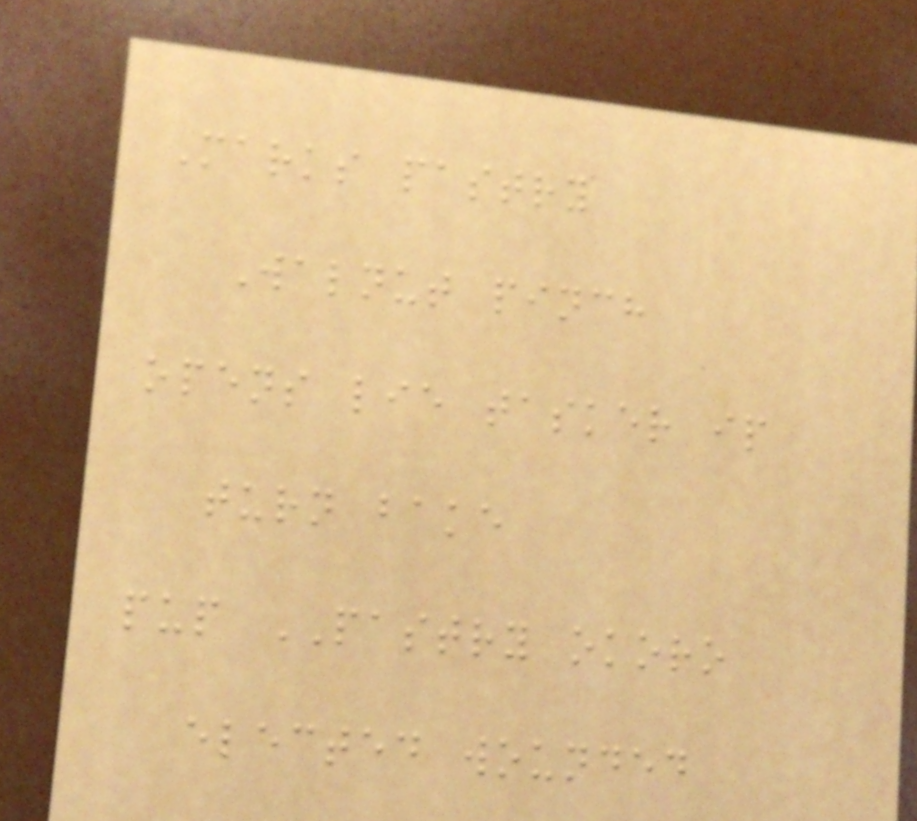Marks pastry
Walnut pinch
opens lie tasker ip
turn bake
pup PASTRY okoro
elected wounded
